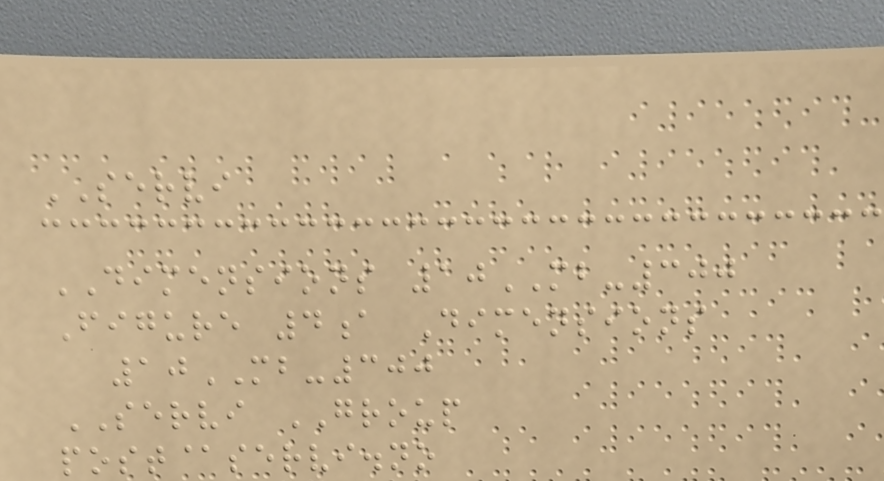SERVI
DIMENSIONS 10MB-300
Figure 4a Dimensions
10MB-300
SERVI GROUP
post@servi.no
